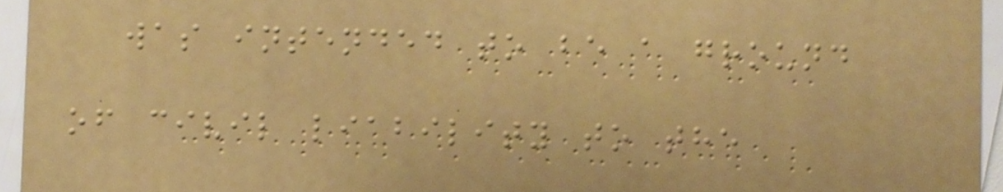was intended to be a ground
of civil liability to the
